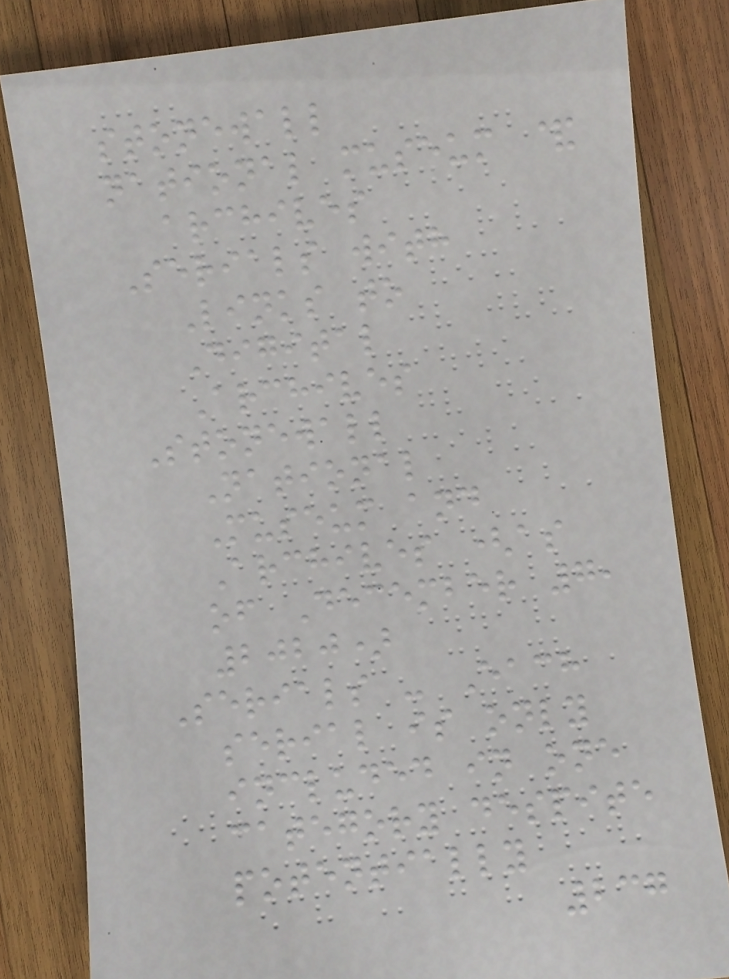stonewall
national museum &
archives
Serials with
Links to
Digital
Archives
Stonewall
National
Museum and
Archives (as
of December 7,
2020)
Serials - Each
serial is only
included in one
category despite
potentially
237
